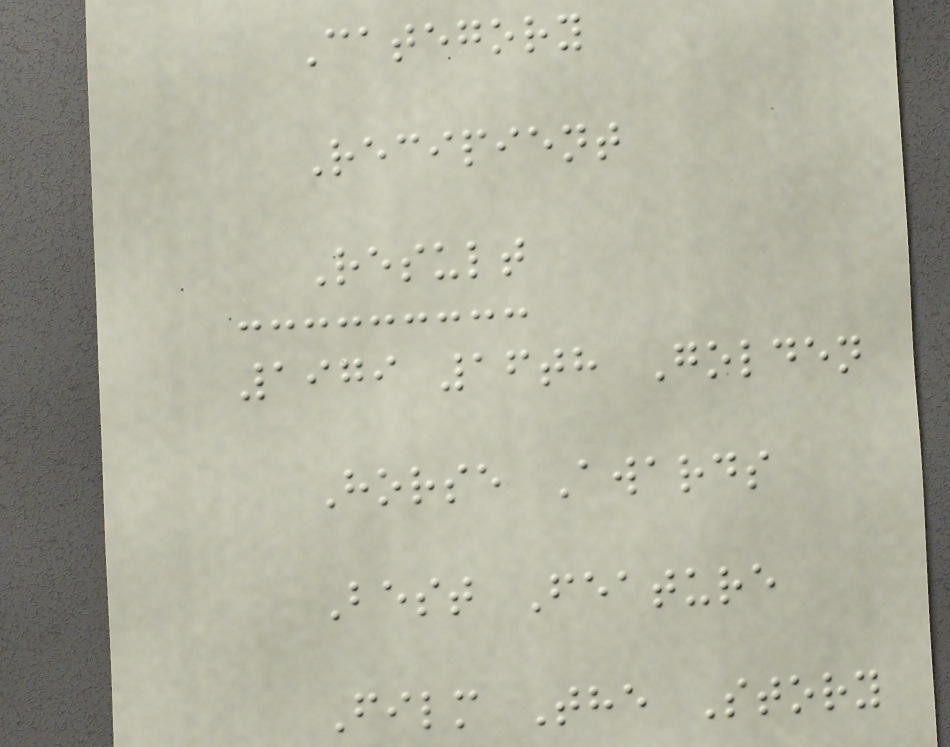Category
Recipient
Result
1979 16th Golden
Horse Awards
Best Feature
Film The Story
